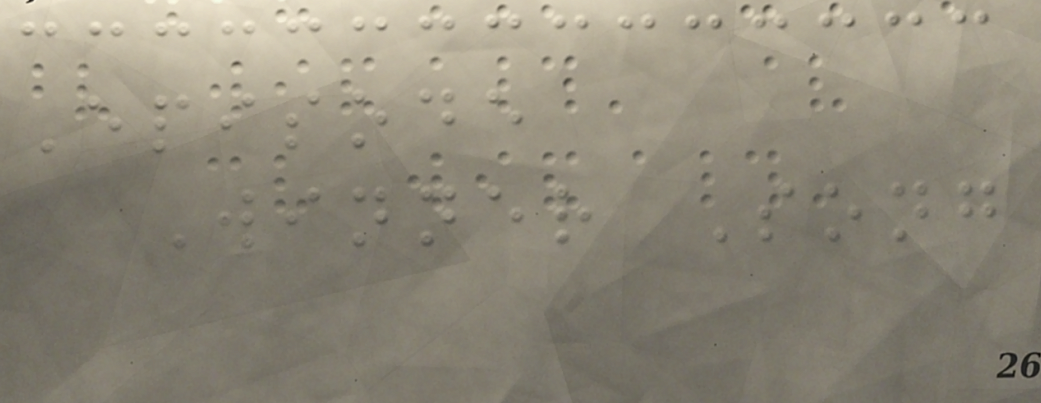Episode
Winner Song
